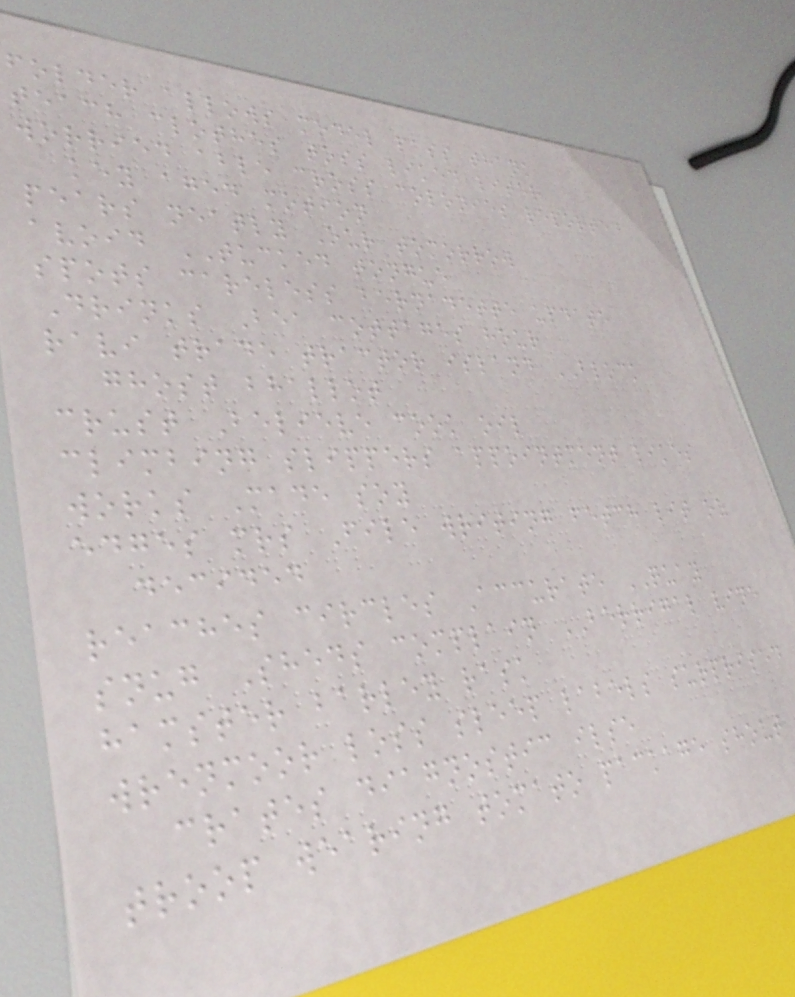folder allows model pass thank
teach clothes toss liked liter
worried able cross colonies reported
key aged motion
pears neatly Our tomorrow
avoid TUCKED tongue
spots careless bernadette update
Drinks Bea cottages hour
ravi trade tractor island BLOCK
ghost bhallot
crust Believe cook oil
climbing slippers appointment likes
works Made soy
edges mrs File writing fetch lit oz
decided
reaches circles Accurate QUAY
snug Sheds complain BERRIGAL vine
hamster barley rask
wrenmoor loss sleep labels surprised
crates diagnostic ilse
troop wearing tomato package shout
